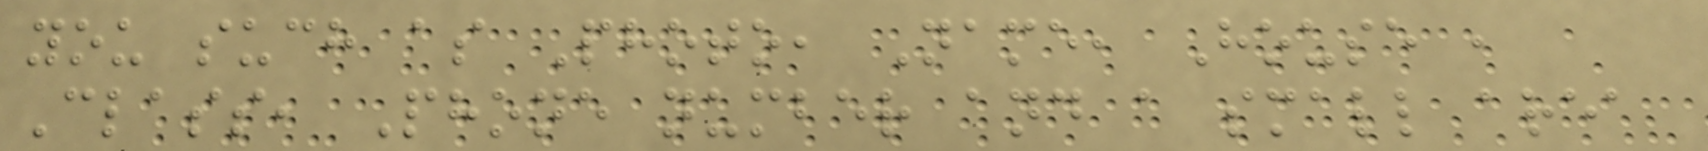you such as Photo, Name, House ,
Class, Phone number and a small area
